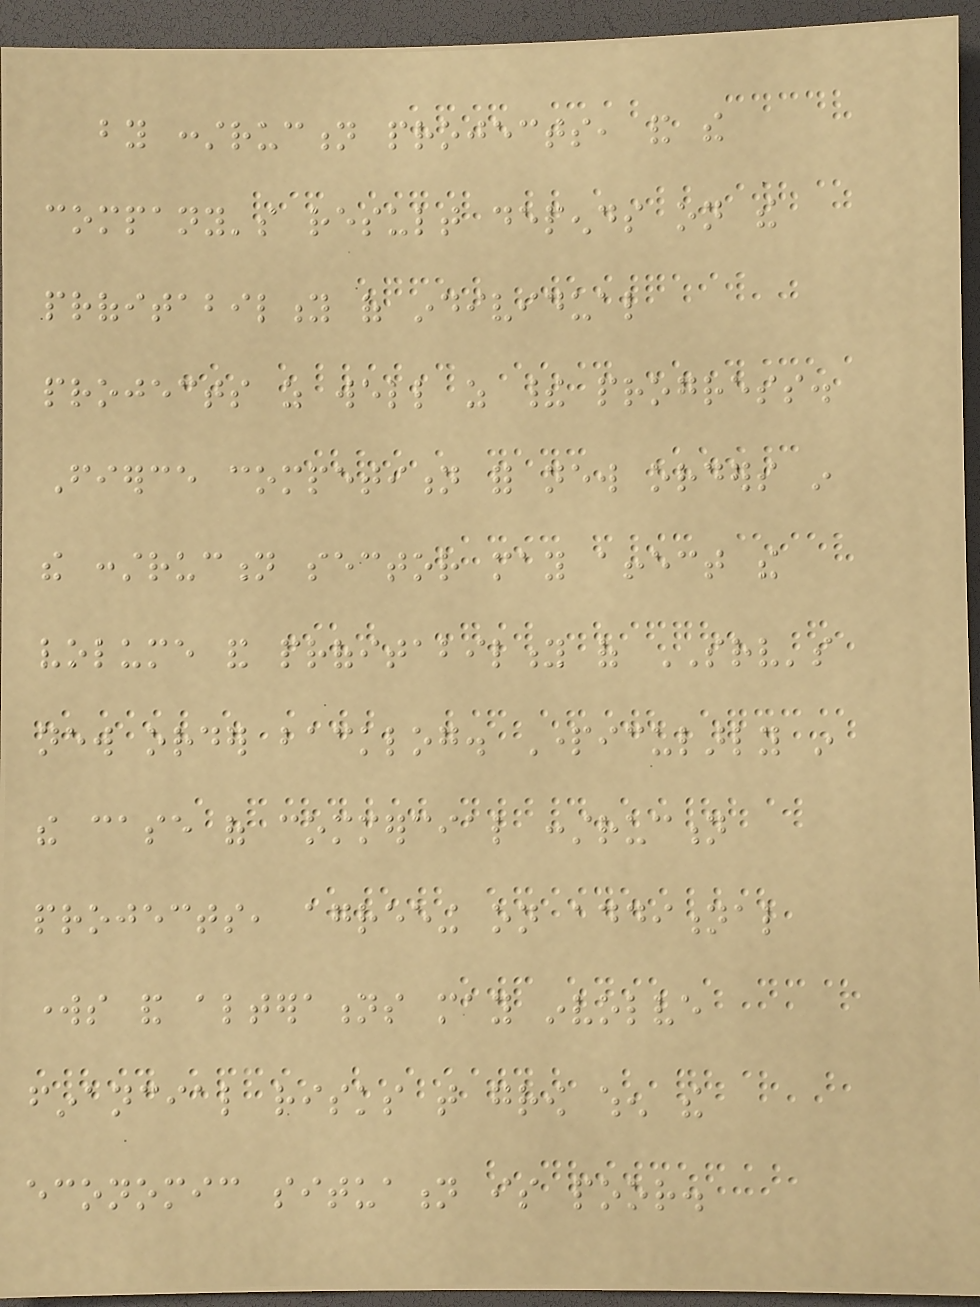by construction projects, and the
company's result depends on the
profitability of individual
projects as well as their progress.
Fierce competition for new orders in
the construction sector may affect the
volume and profitability of SRV's
new order backlog. Particularly in
the case of commercial construction
projects, agreeing on additional
works and alterations may involve
financial risks that grow when the
economic situation is poor.
